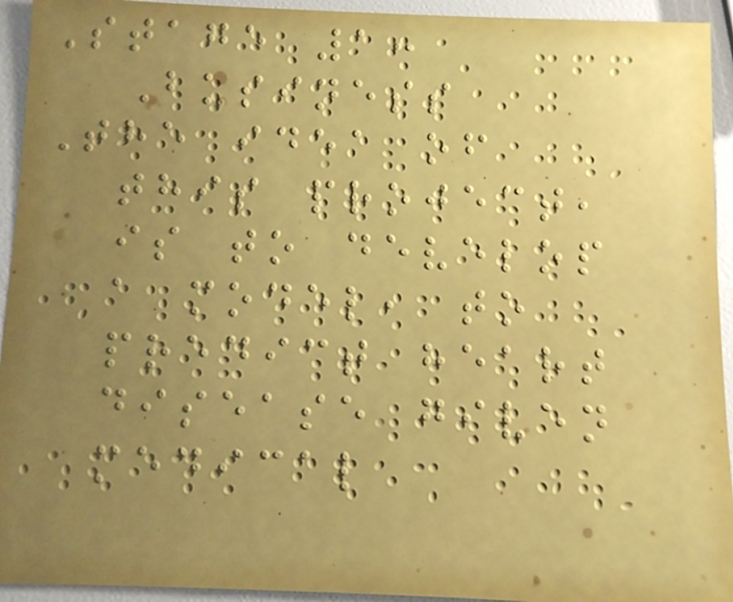Stage 1:
Business
The idea of
this project,
is to develop
a model, to
predict heart
disease given
medical
